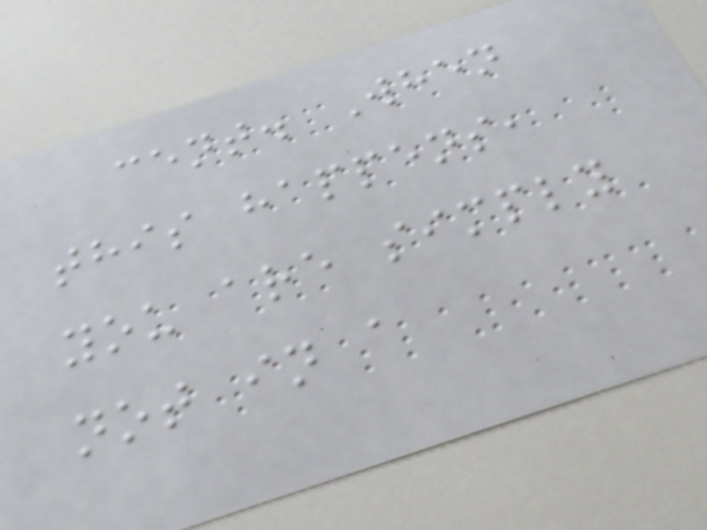cent. When
this happens,
you are simply
not in a
